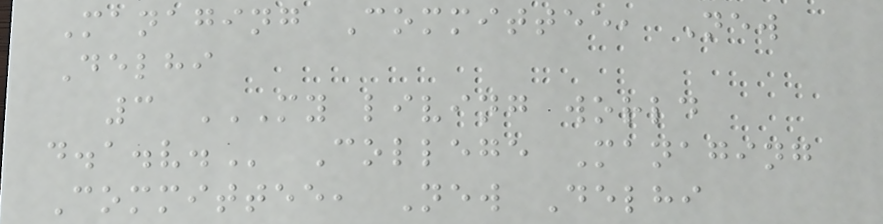Managing Committee, New
Delhi
3 MY LIVING WORLD
D.A.V. College Managing
Committee, New Delhi
